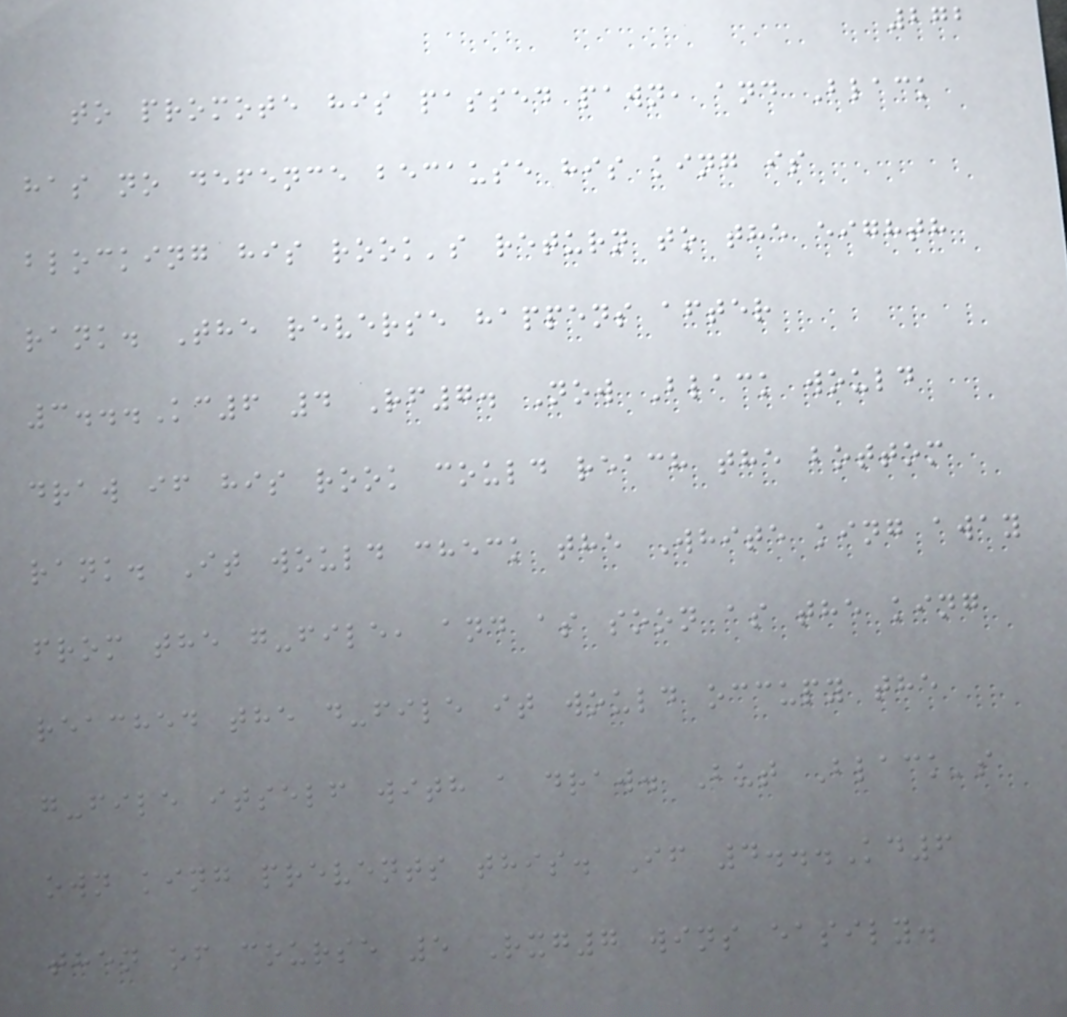272
to promote his passed pawn, and Black
has no defence because his king is
blocking his rook's return to the eighth
rank. The reverse happens after
3...Kc6 4 Rf7. Now Black would
draw if his rook could reach the bottom
rank. It would check the White king away
from the g-file, and as soon as the king
reached the d-file it would occupy the
g-file itself with a draw. But Black's
own king prevents this. If 4...Kd6
then of course 5 Rxg7 wins easily.
